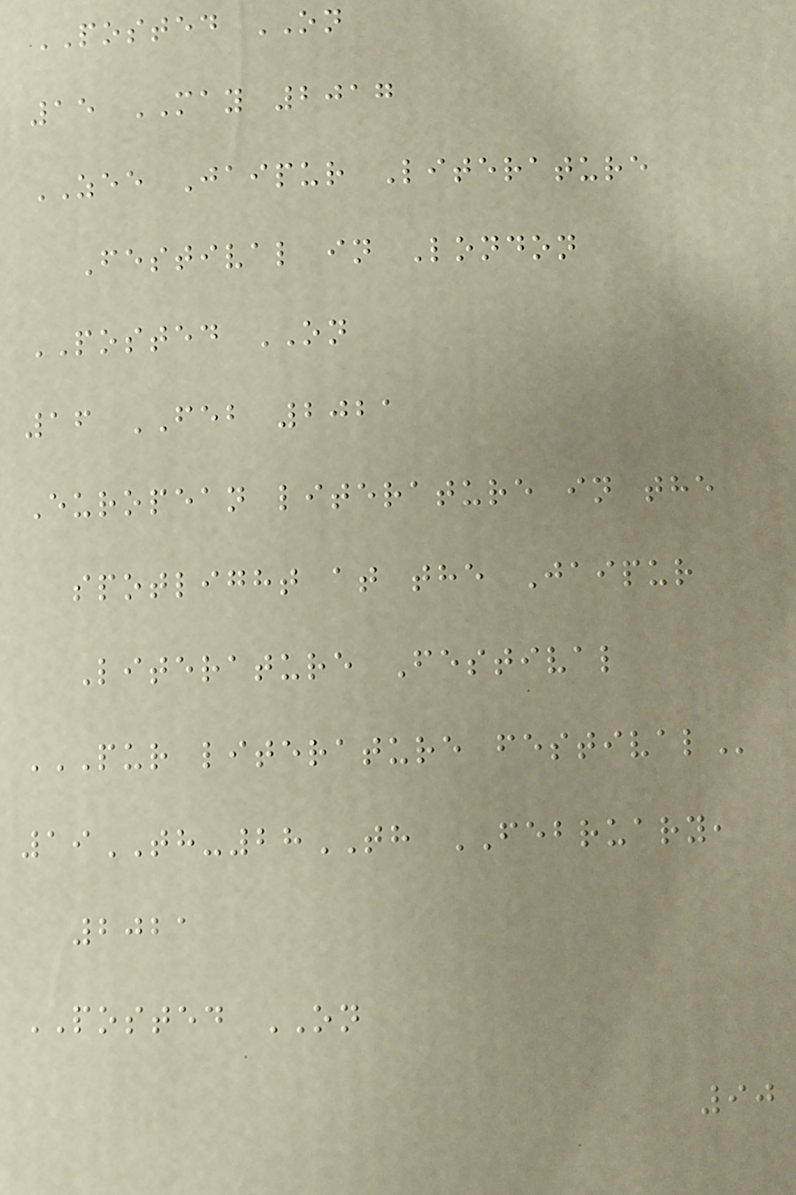POSTED ON
15 MAY 2017
ZEE Jaipur Literature
Festival in London
POSTED ON
16 FEB 2021
European literature in the
spotlight at the Jaipur
Literature Festival
PUR LITERATURE FESTIVAL
19TH-28TH FEBRUARY,
2021
POSTED ON
90
